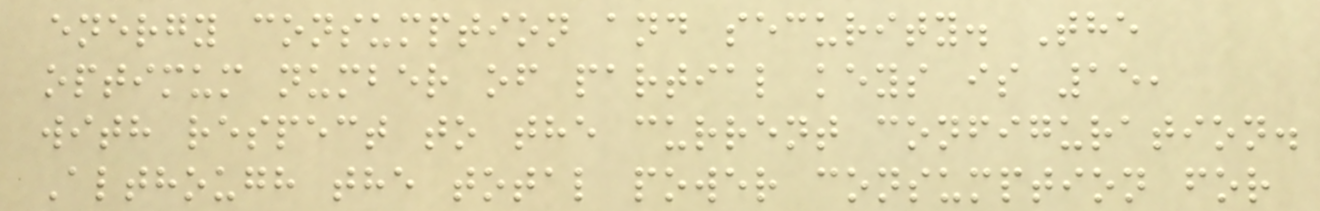energy consumption and security. The
optimum number of partial keys is 15,
with respect to the current configuration.
Although the total power consumption for
